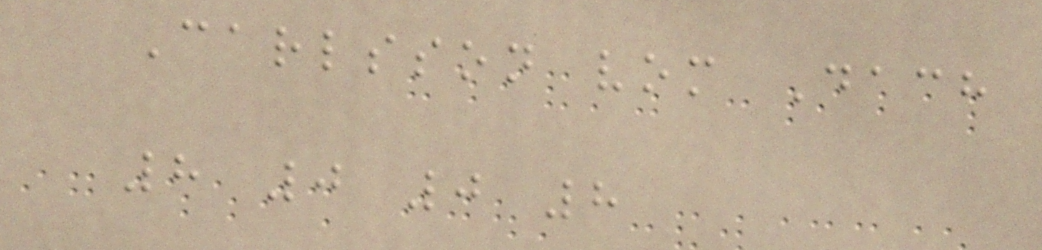Carlsson vom Dach
8 0 0 8
